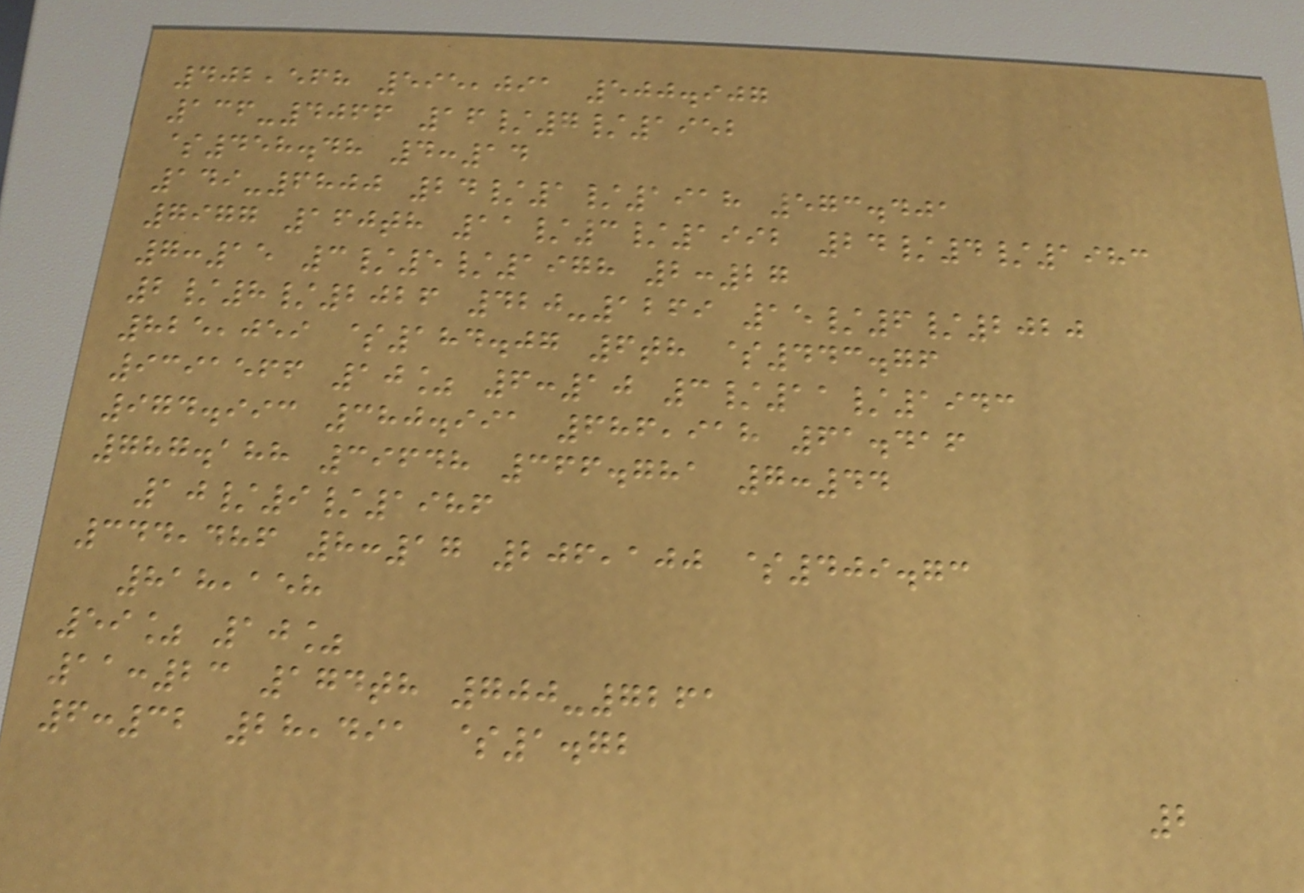402,568 595,091 500.907
136-4066 16/7/1952
$458.48 4:14
149-6800 24/1/1918 573.401
7977 160th 11/3/1992 24/4/1983
7:15 3/5/1978 2:27
2/8/2026 420-1269 15/6/2020
825,059 $184.07 6th $443.76
9391566 10% 6:10 3/11/1943
974.993 380.991 686,918 61.416
787.188 39648 366.781 7:44
10/9/1986
344,486 8:17 206,100 $409.73
818,158
59% 10%
11:23 174th 700-7261
6:32 28,491 $1.72
2
